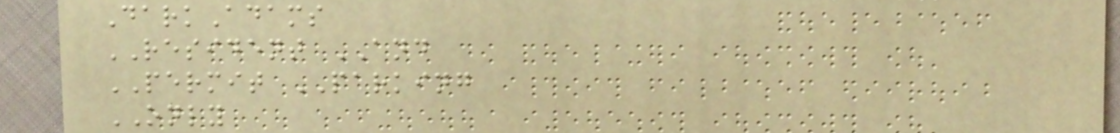DarkAdams
RESIDENT AND
PERMIT PARKING
ONLY
